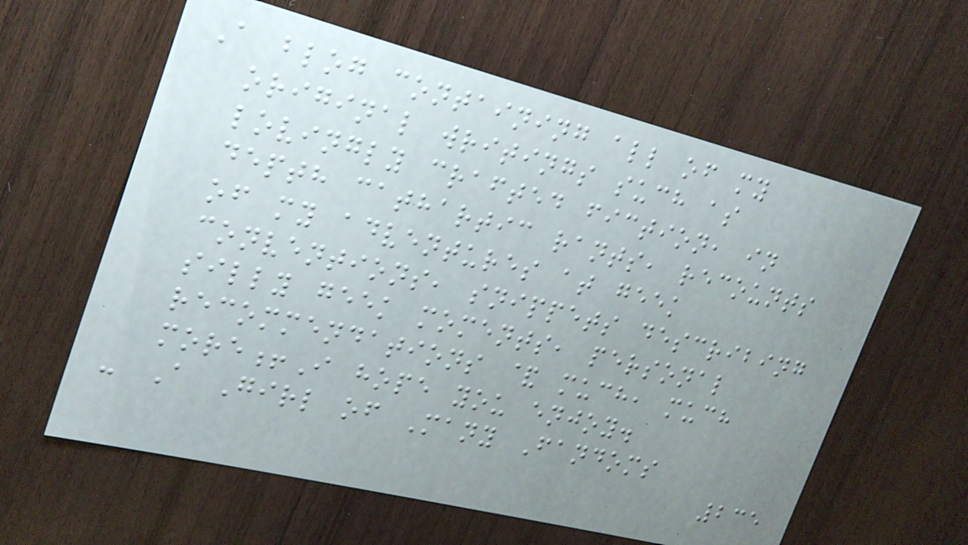A blog containing all of my
original writings such as
lovingly crafted fiction, in
depth cathartic rants, recounts
of my adventures at geek
conventions, snippets describing
silly geek moments, personal
recommendations & much, much
more!I hope you enjoy.
- A Girl of Many Fandoms
235
